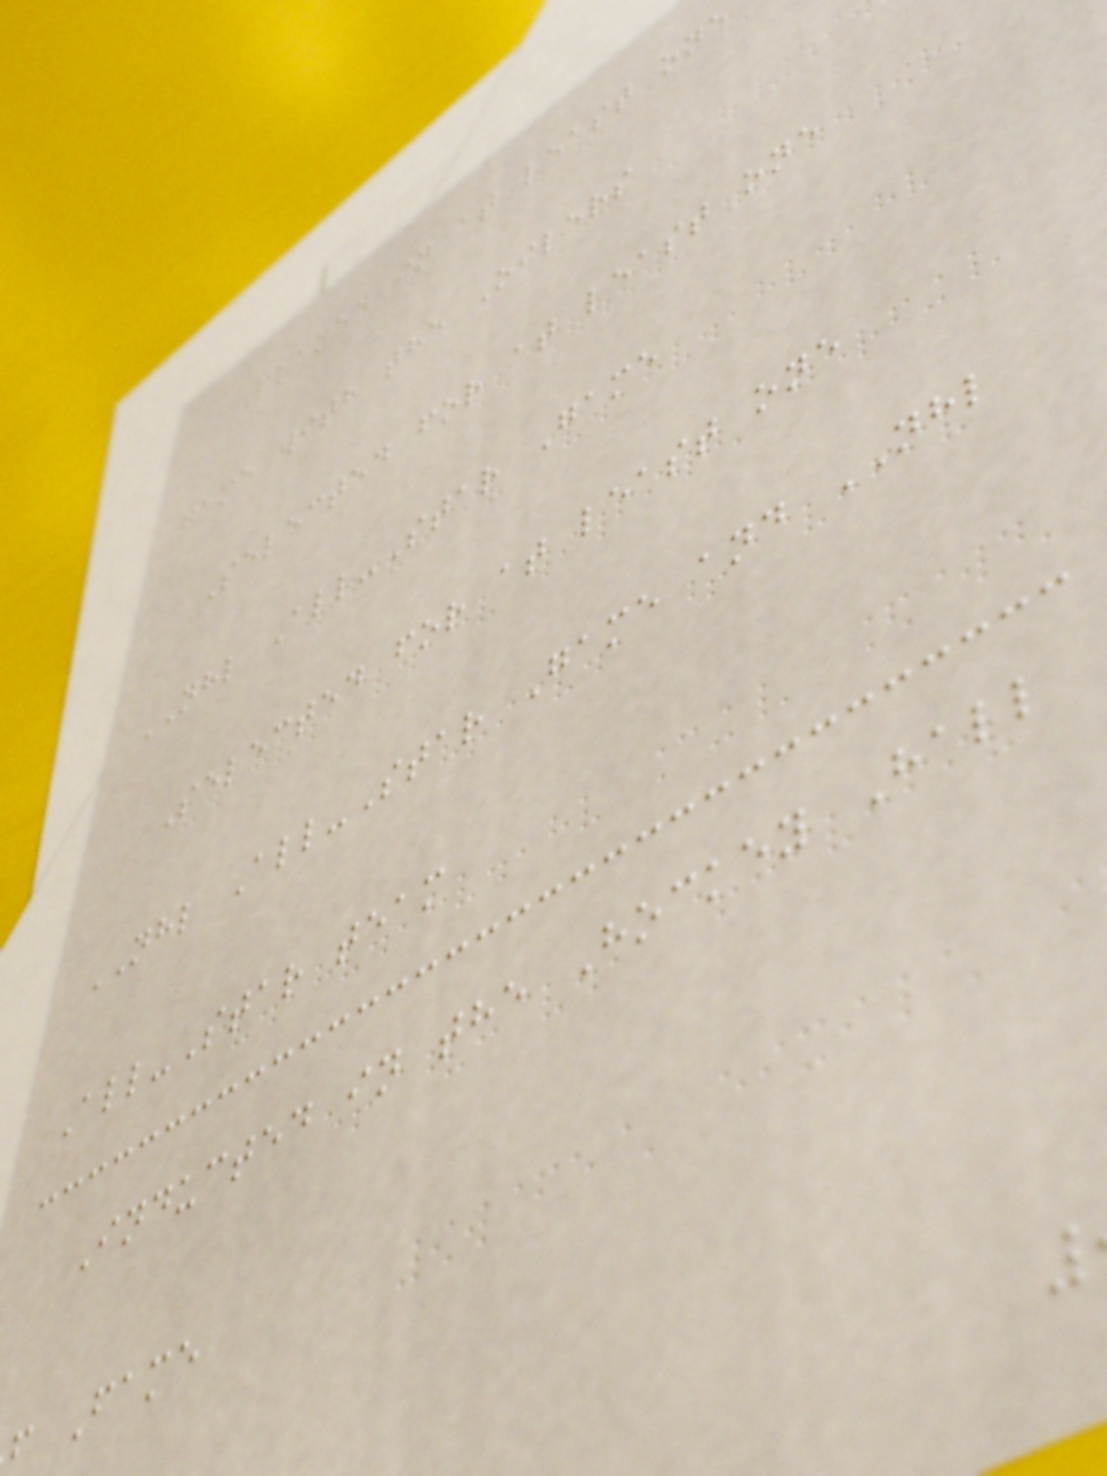Played in at least one
game with the Oilers
Selected for at least one
NHL All-Star Game
Selected for at least one
NHL All-Star Game and NHL
All-Star team
Inducted in the Hockey Hall
f Fame
